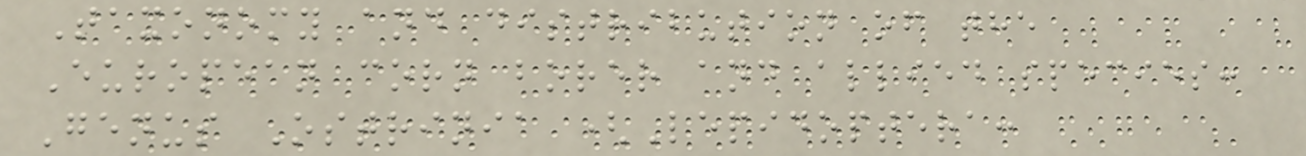Taxonomy and distribution of the
European corn borer and allied species:
Genus Ostrinia (Lepidoptera:
